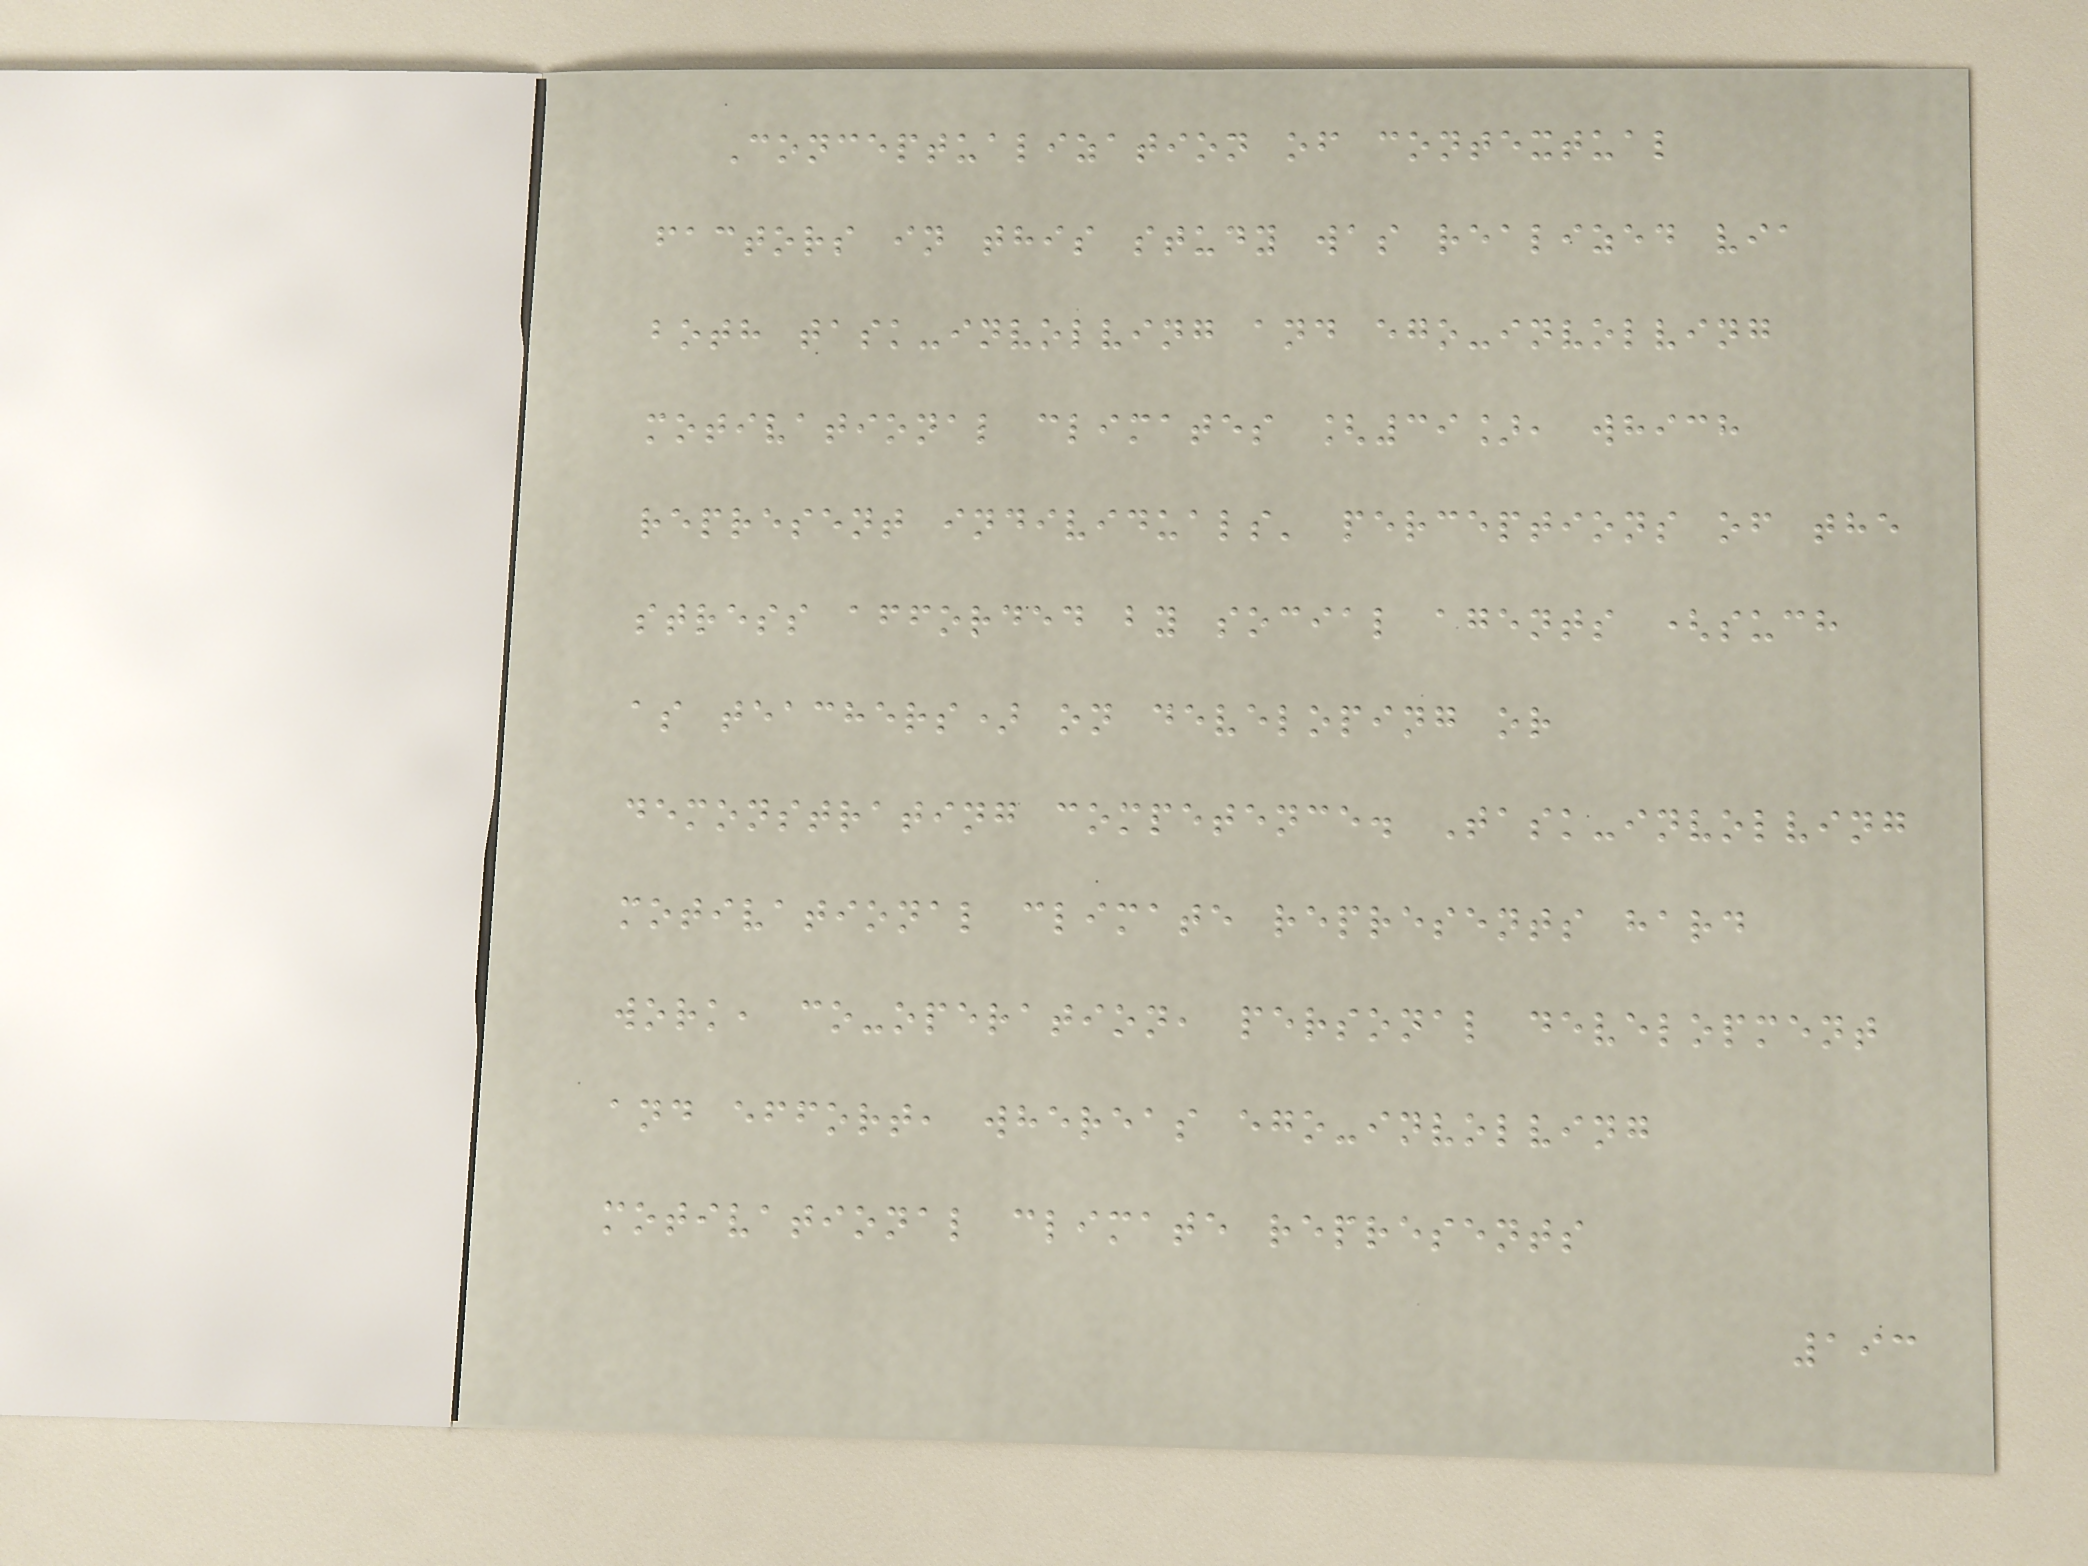Conceptualization of contextual
factors in this study was realized via
both task-involving and ego-involving
motivational climates [39], which
represent individuals' perceptions of the
stress afforded by social agents (such
as teachers) on developing or
demonstrating competence. Task-involving
motivational climate represents hard
work, co-operation, personal development
and effort, whereas ego-involving
motivational climate represents
193
